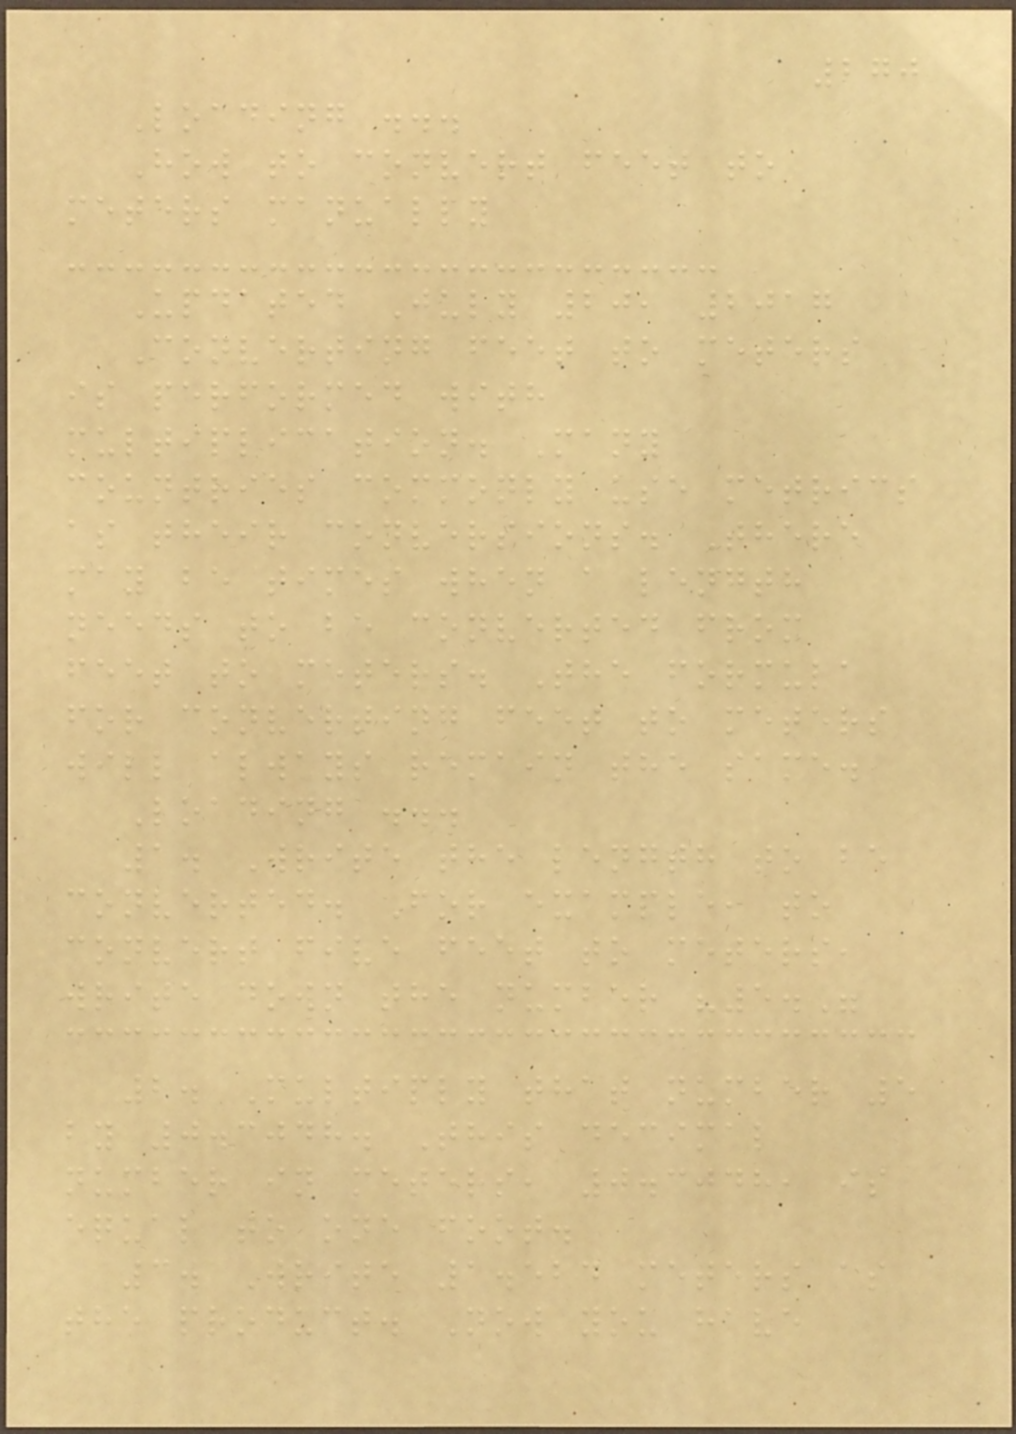270
Loading ...
How to convert feet to
meters manually
Updated July 20, 2017
Converting feet to meters
is performed with
multiplication. Many
countries commonly use metrics
as their conversions. There
may be times when a length
needs to be converted from
feet to meters. The formula
for converting feet to meters
will always remain the same.
Loading ...
1. Write the length to be
converted. For example, to
convert five feet to meters,
write down the number "5."
2. Multiply that number 5
by 0.3048. This decimal
number in meters, 0.3048, is
equal to one foot.
3. Write 1.524 meters as
the product. Now you have
